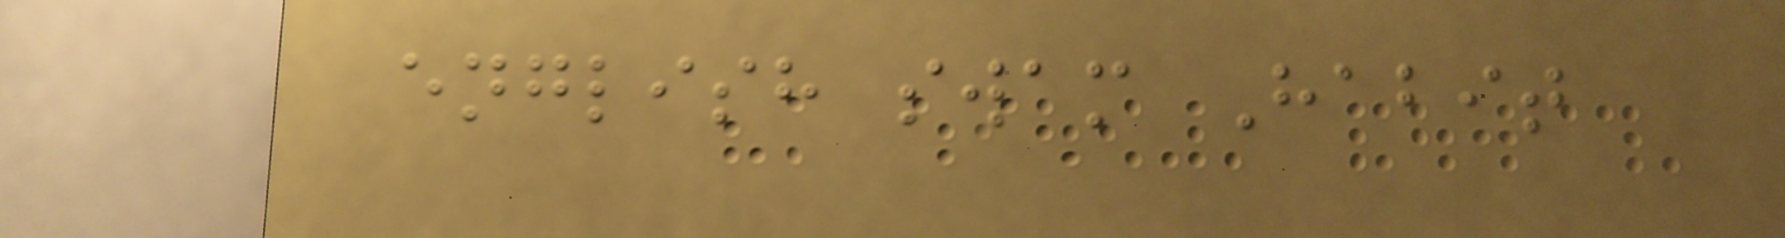english swam Habit
